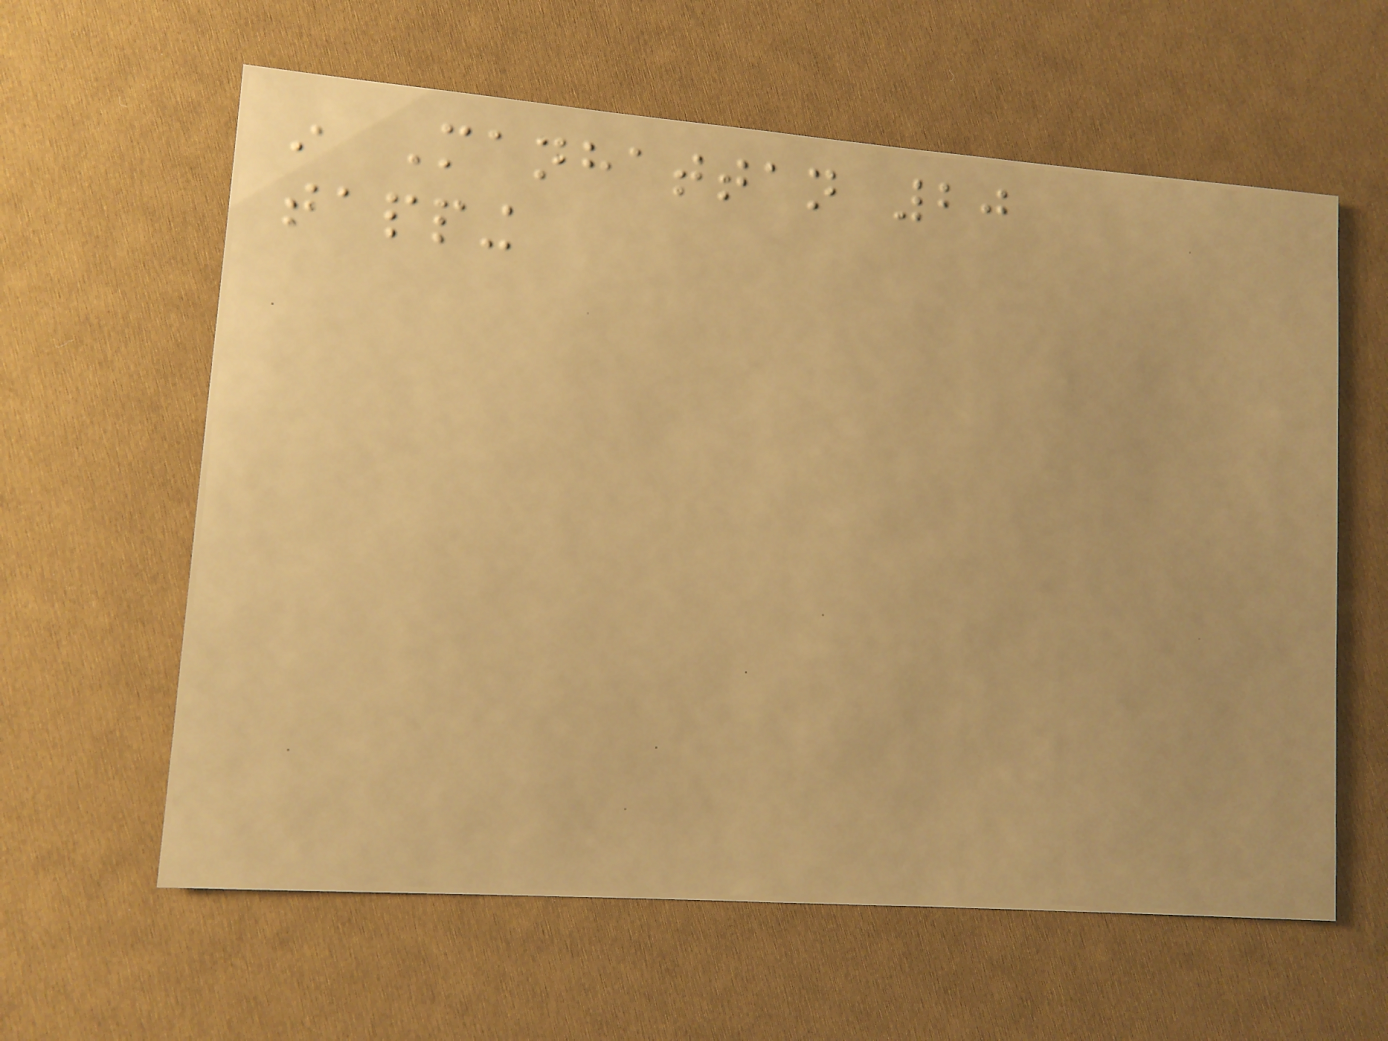in Manhattan 20
tapping
